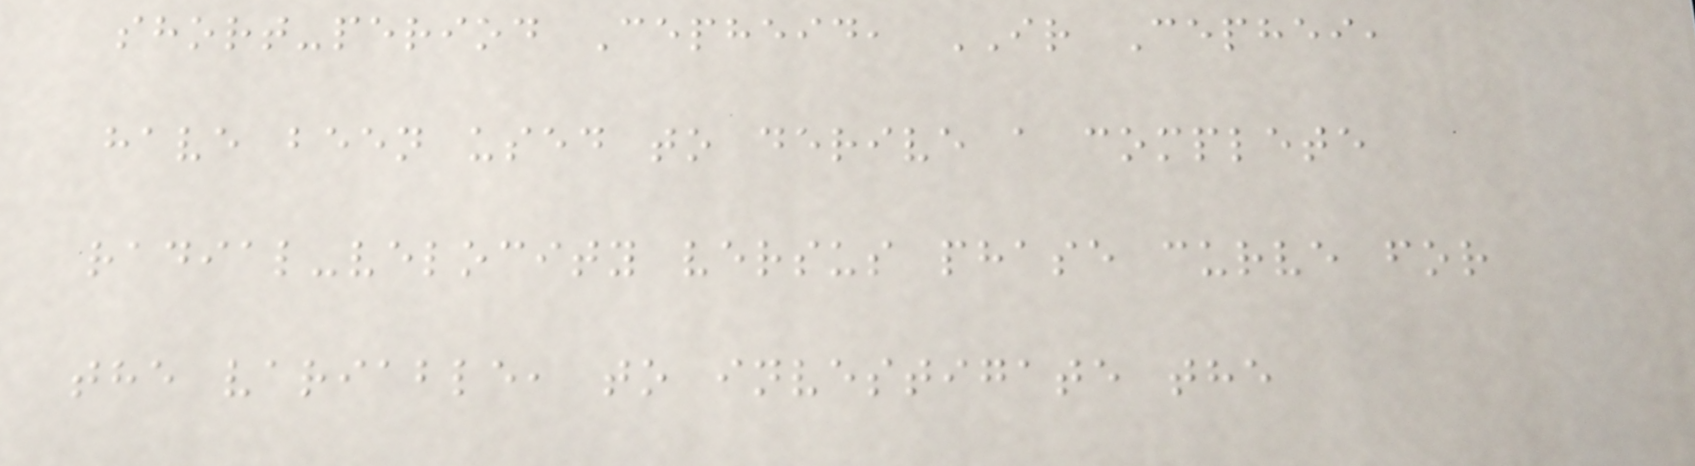short-period Cepheid, IR Cephei,
have been used to derive a complete
radial-velocity versus phase curve for
the variable, to investigate the
